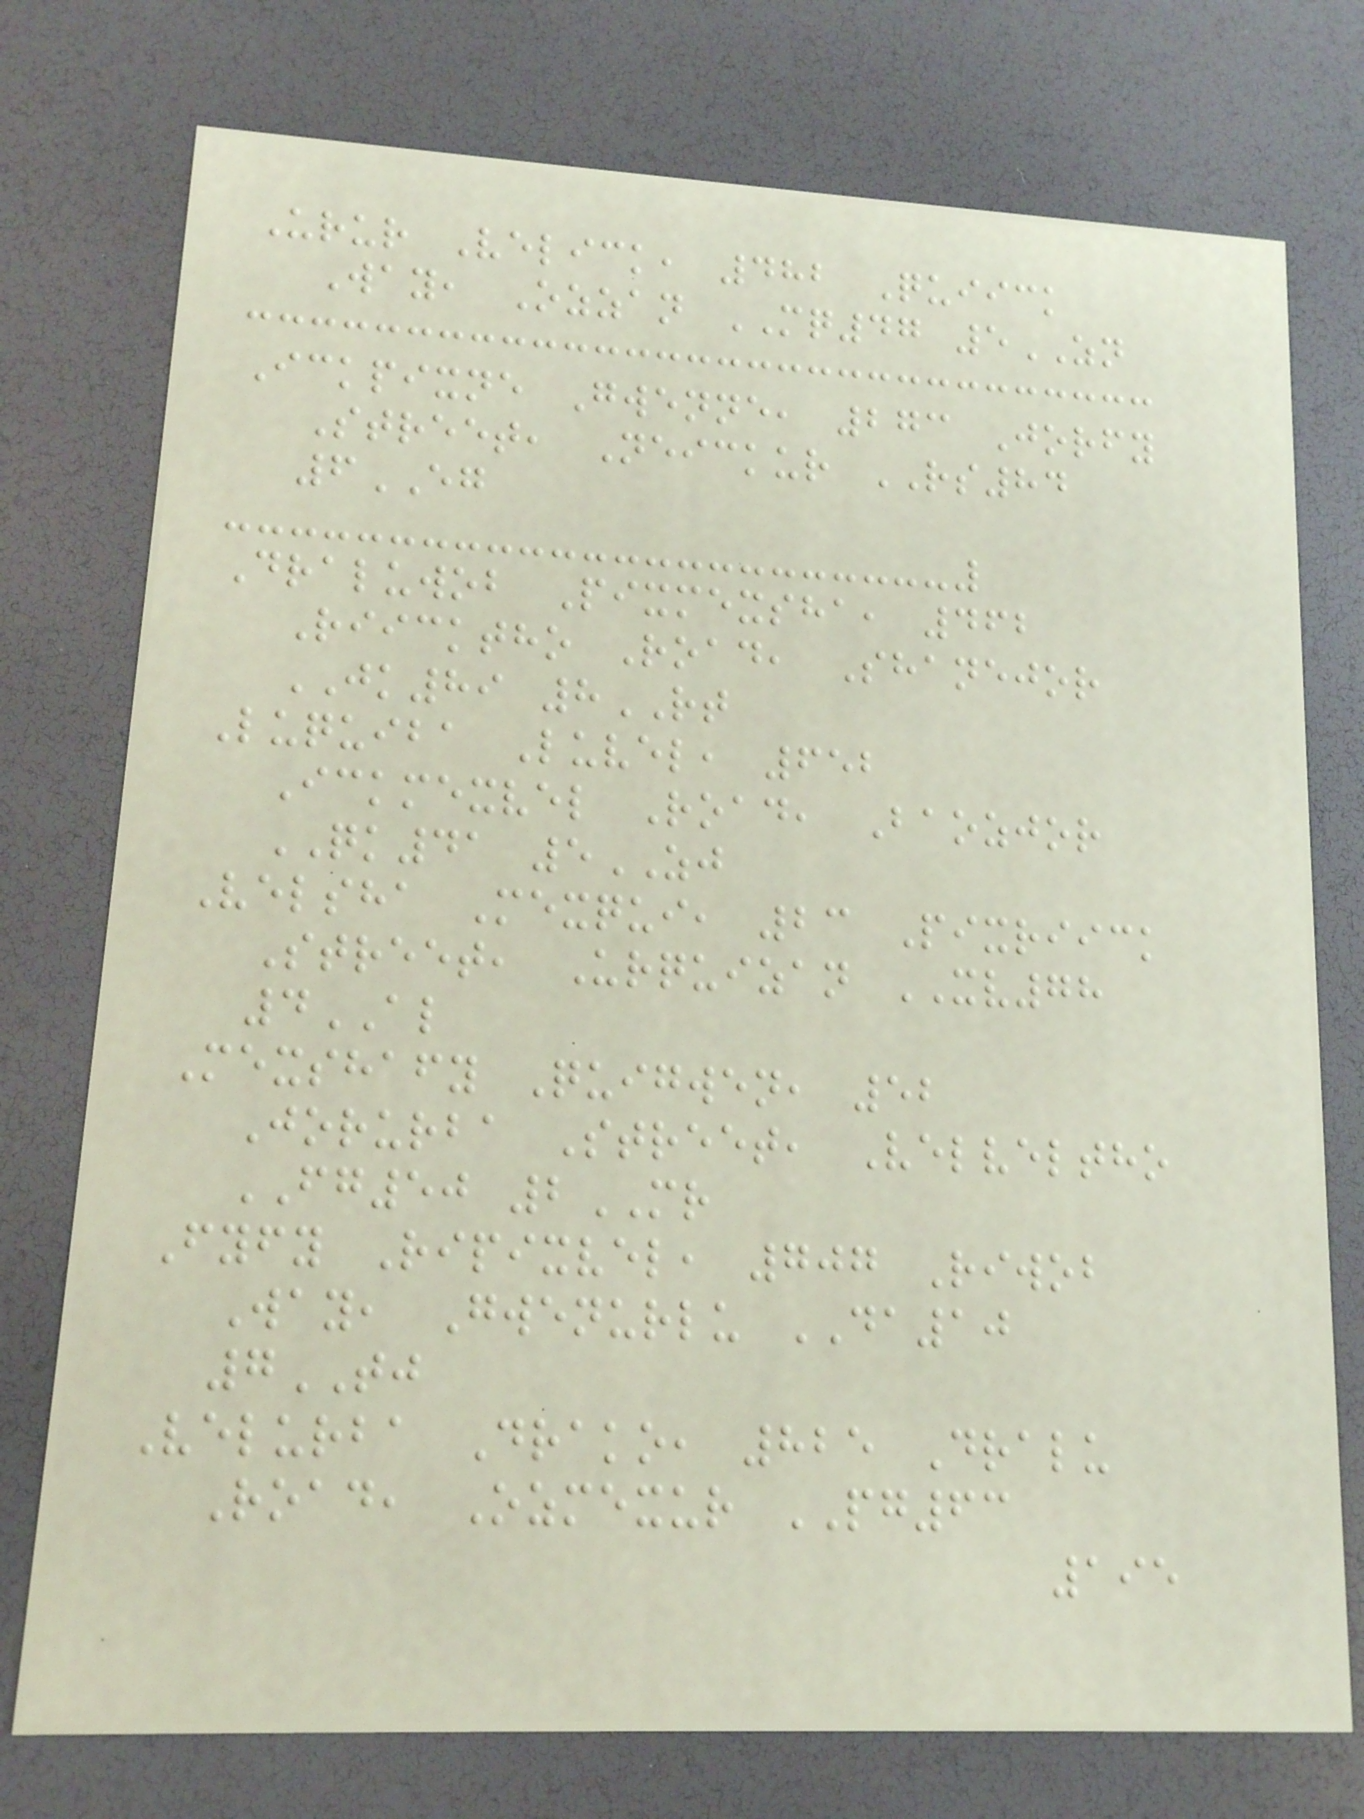Urur Velick, 482 Quiick
Way, Ozzan MQ47 5ZN
Ickpixne Gwenne, 273 Jorfy
Street, Neickur RS84
6EG
Draluwob Pixmexsha, 462
Riicktho Road, Shanejor
JK89 8RT
Luquiba Luvel, 652
Ickmexvel Road, Baozjor
QK41 5ZJ
Velsha Mexqui, 23 Pixriick
Street, Urquizan XV78
4AL
Mexshafy Quigwen, 52
Jorurba Street, Velveltho
FG50 2MR
Fyfy Ripixvel, 707 Riwob
Way, Gwenurlu DA10
7TJ
Velurba Drako, 825 Dralu
Road, Ozmexur PG63
195
